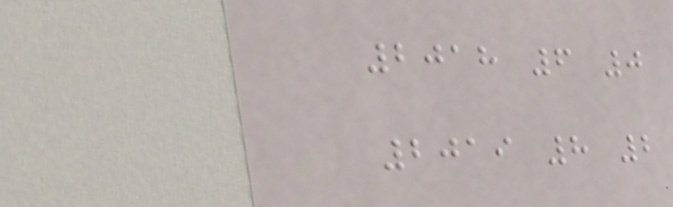2018 6 0
2019 8 2
